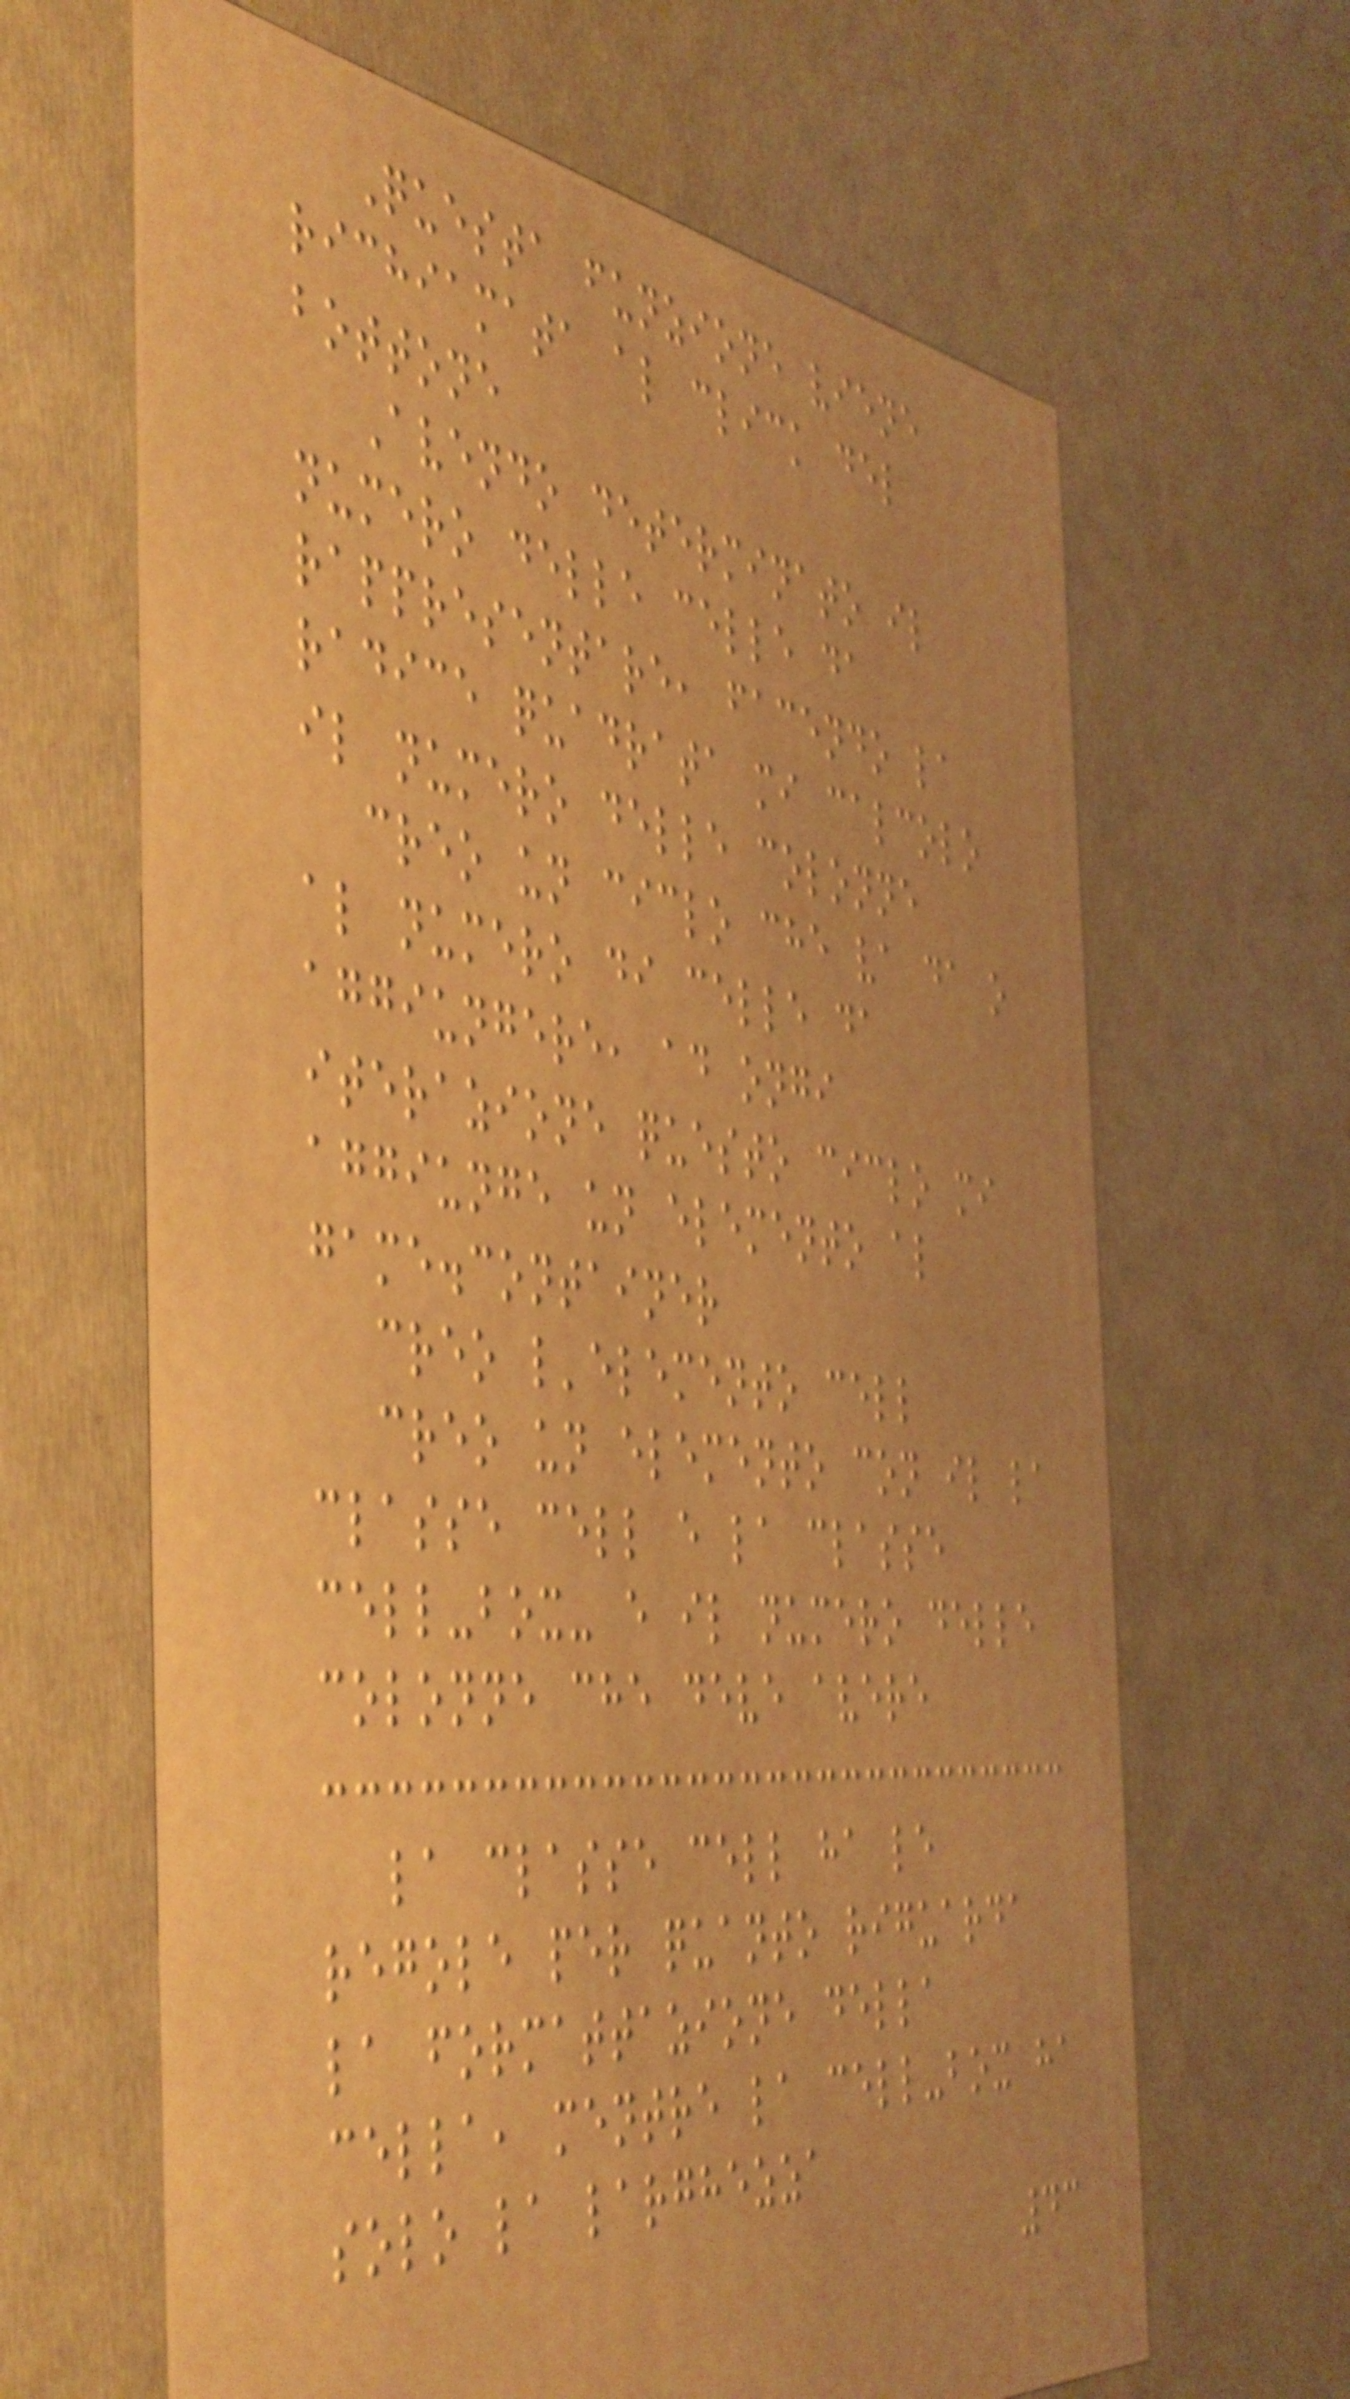Questa funzione viene
richiamata al click del
bottone
Avendo determinato il
numero delle celle da
rappresentare, facendo la
radice quadrata mi calcolo
il numero delle colonne
creo un ciclo che va da o
al numero di celle da
aggiungere, ad ongi
iterazione questo ciclo mi
aggiunge un elemento al
game.container
creo l'elemento cell
creo un elemento con il la
classe cell e la classe
cell-box- e il numero delle
colonne che deve avere
la classe cell ha le
regole per quanto riguarda
la formattazione della
cella, mentre la cell-box ha
solo la larghezza
43
